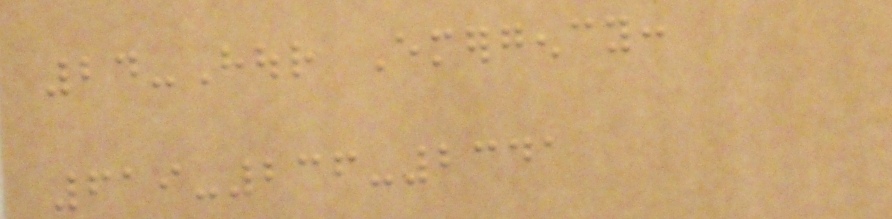24-Hour Emergency:
619-236-2341
